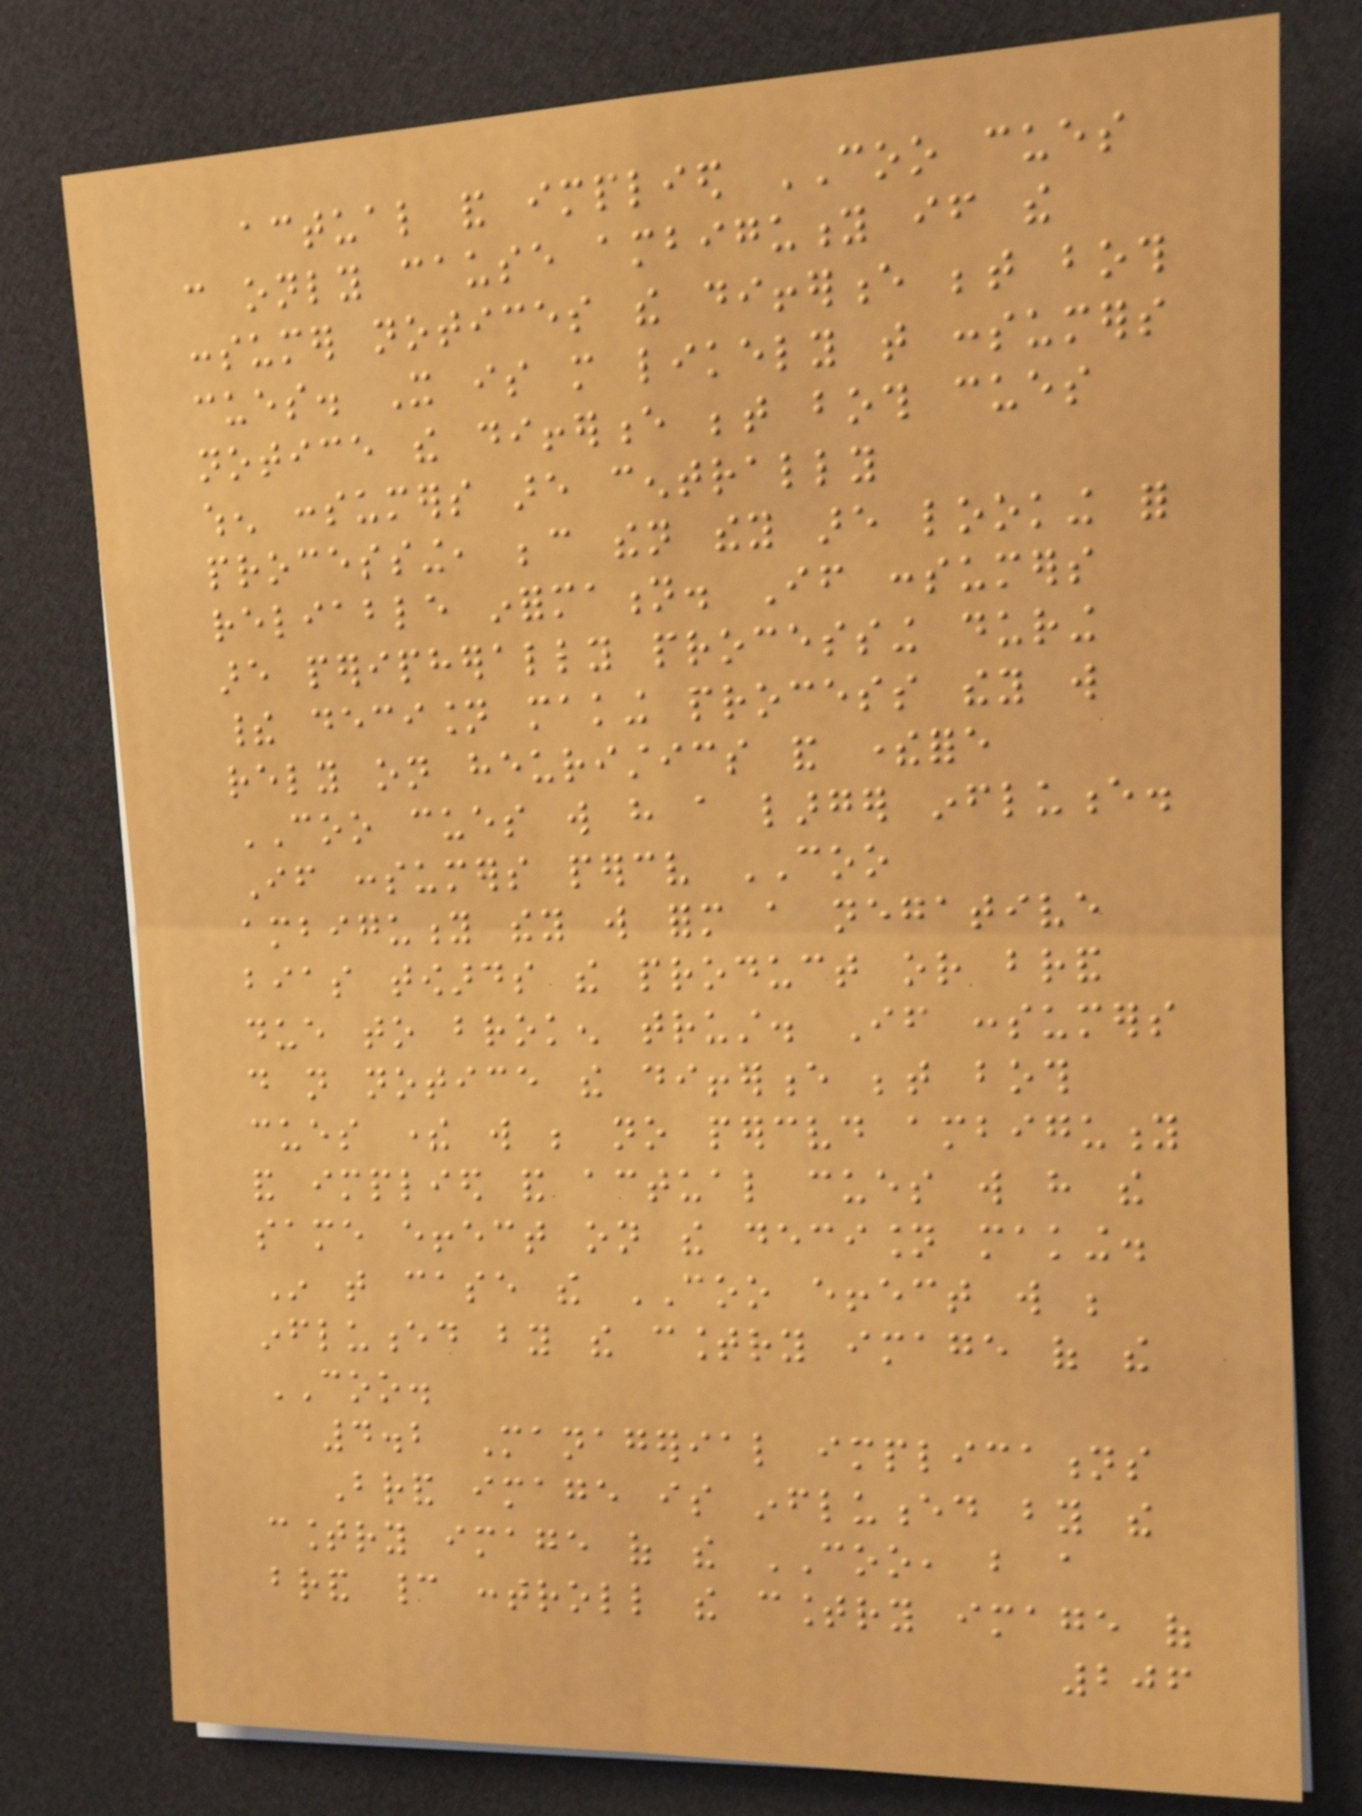actual and implied COO cues
can only cause ambiguity if the
consumer notices the difference between both
cues. It is more likely that consumers
notice the difference between both cues
when consumers are centrally
processing, because then they are looking for
reliable information. If consumers
are peripherally processing during
their decision making process they will
rely on heuristics and therefore
COO cues will have a larger influence.
If consumers perceive COO
ambiguity they will form a negative
bias towards the product or brand
due to broken trust. If consumers
do not notice the difference between both
cues there will be no perceived ambiguity
and implied and actual cues will have the
same effect on the decision making.
In that case the COO effect will be
influenced by the country image of the
COO.
4.2 Managerial implications
Brand image is influenced by the
country image of the COO, but a
brand cannot controll the country image of
206
